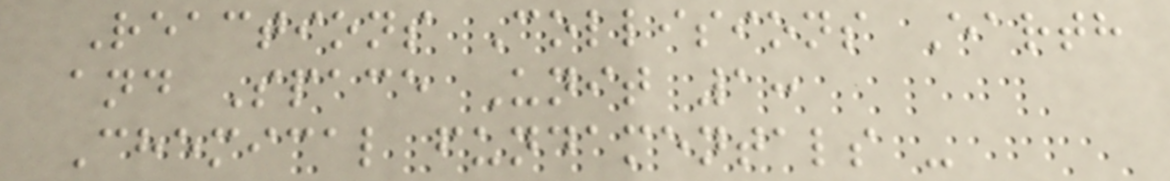Reactions Collisions Earth
and Space Unit 1:
Chemical fundamentals -
